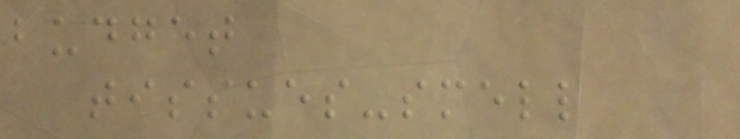budget
tissues-smell
